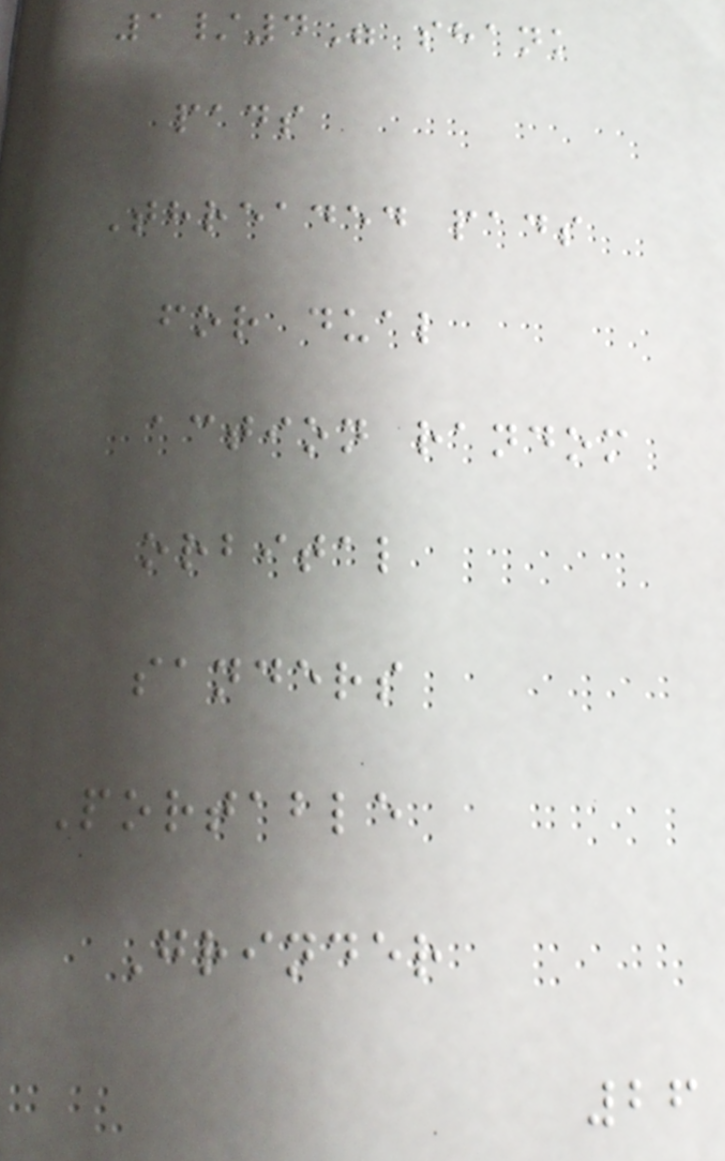1/4" shank
pads
Threaded pads
for dual
action random
orbital
sanders
Portable
Grinder
26
